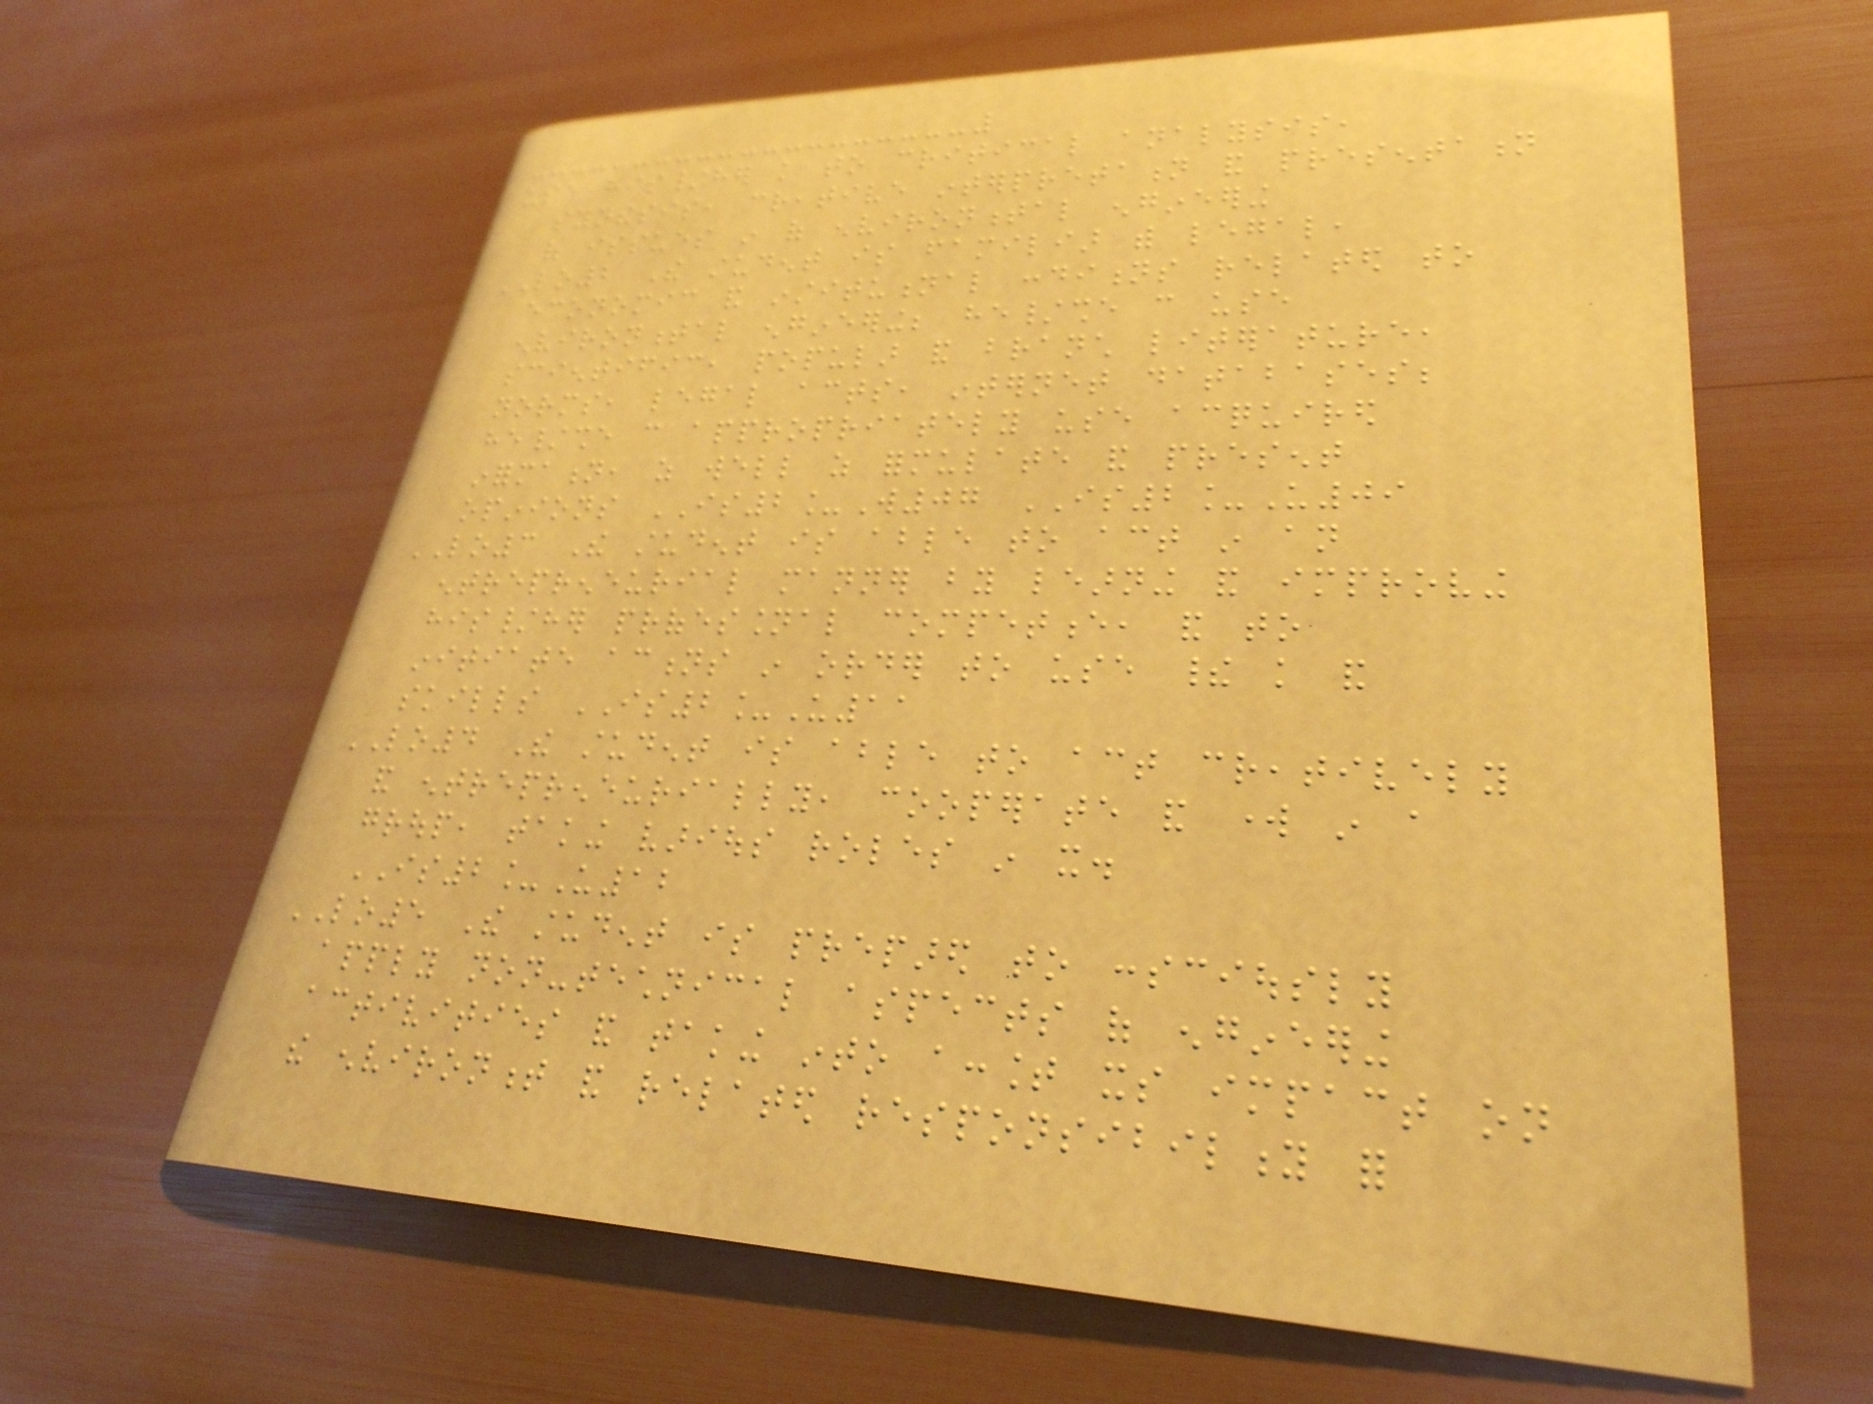use his/her knowledge to critical analysis,
synthesis, creative interpretation and presentation
of issues in of environmental engineering
LO2 The student is familiar with legal,
economic and institutional conditions related to
environmental engineering; he/she can use
scientific, popular and branch literature,
norms, legal acts, internet databases;
he/she can appropriately use acquired
information, as well as formulate and present
opinions IS2_W07 IS2_U09
LO3 The student is able to act in an
entrepreneurial manner by learning and improving
his/her professional competence, and to
initiate actions in order to use their knowledge and
skills IS2_U11
LO4 The student is able to act creatively
and entrepreneurially, cooperate and work in a
group, taking various roles in it.
IS2_U12
LO5 The student is prepared to consciously
apply non-technical aspects of engineering
activities and taking into account its impact on
the environment and related responsibility for
